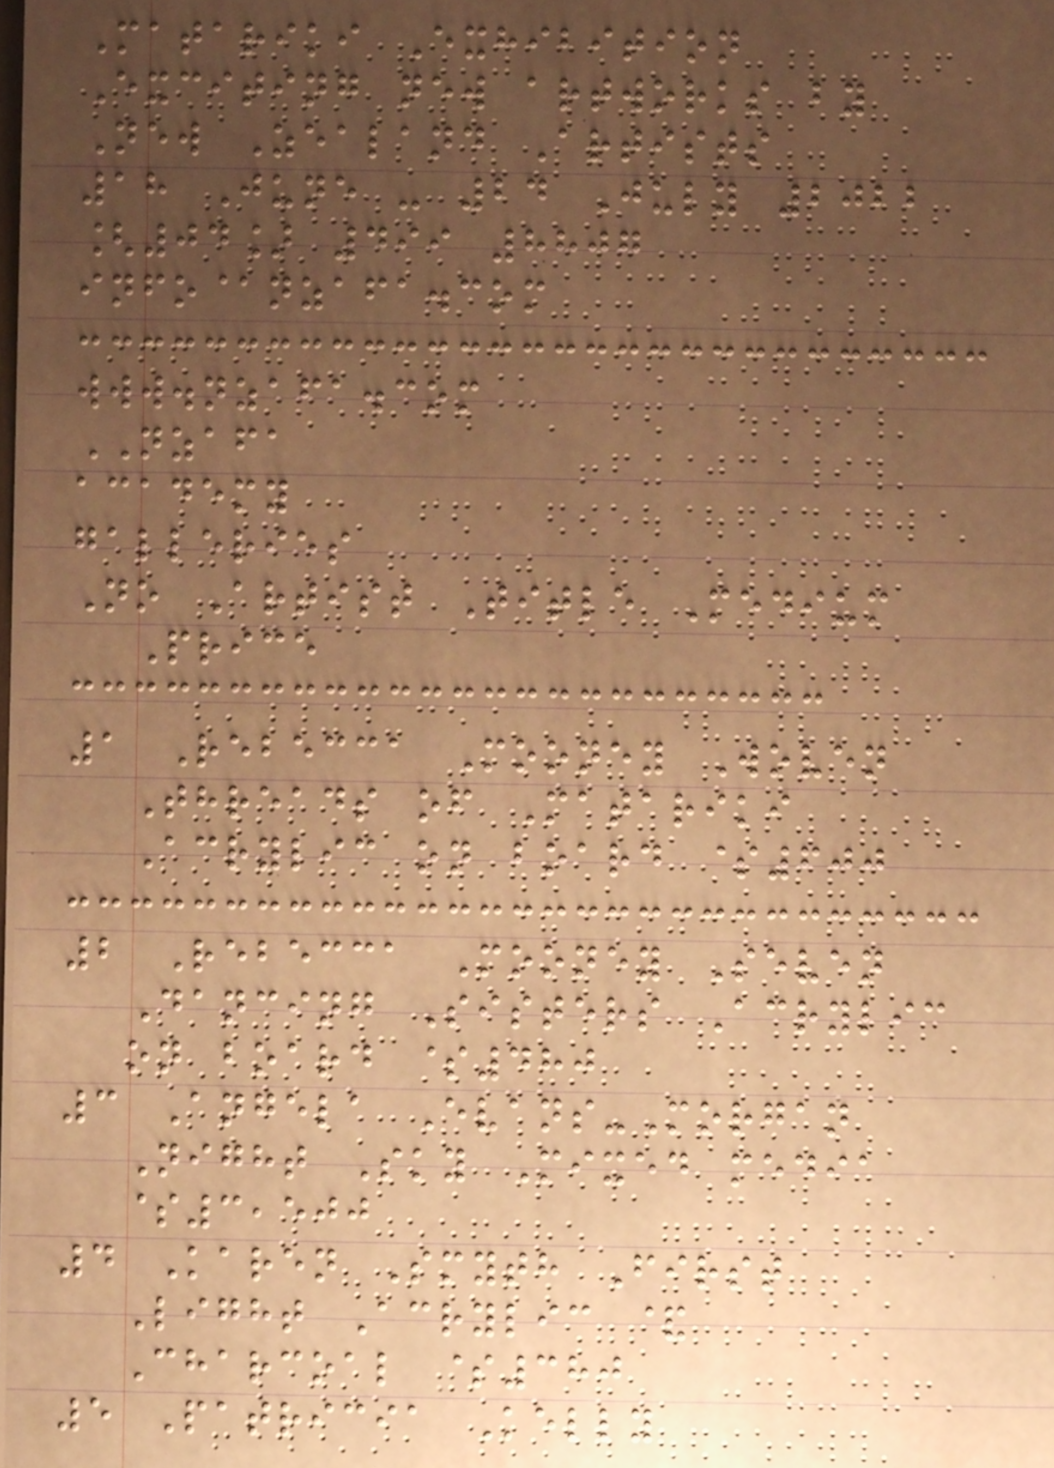Matariki Exhibition
Exciting new artworks by
New Zealand Artists
18 June - 24 July 2022
[04] 499 8807
info@nzafa.com
www.nzafa.com
NZAFA
academy
galleries
No Artist Title Medium
Price
1 Rebecca Mooney Woven
Threads of Matariki
Acrylic on board $600
2 Rebecca Mooney Seven
Dancing Sisters Acrylic
on board $480
3 Angela Evans-Morgan
Night Sky Mixed media
$3,500
4 Karen Smyth First
Light Acrylic &
Charcoal $380
5 Patricia Kelly
